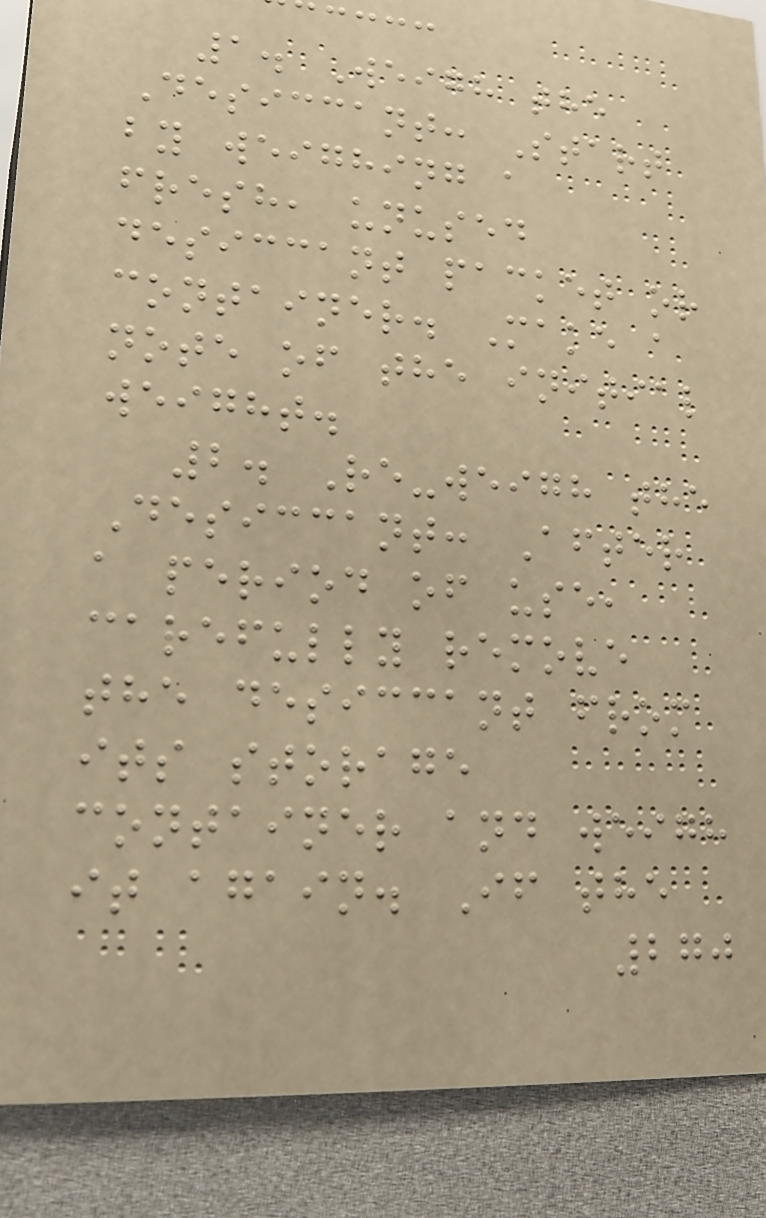1. Weigh the
Desiccant: Start
by weighing a
fresh, unused
desiccant packet or
container. Make a
note of the initial
weight.
2. Re-weigh the
Desiccant: After
a period of use,
carefully remove
the desiccant from
its storage
container and weigh
it again. If the
270
